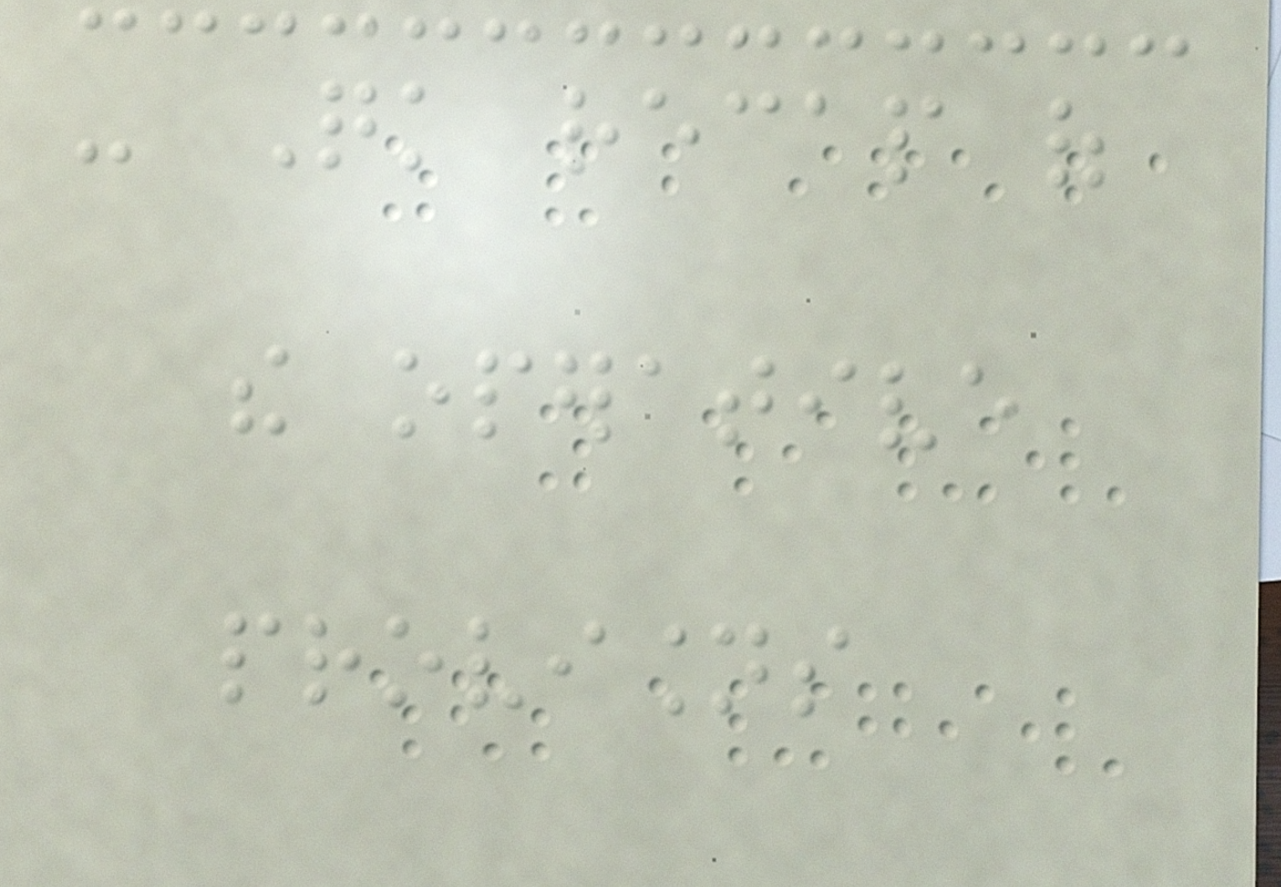- Quick recap of
the operative
provisions
